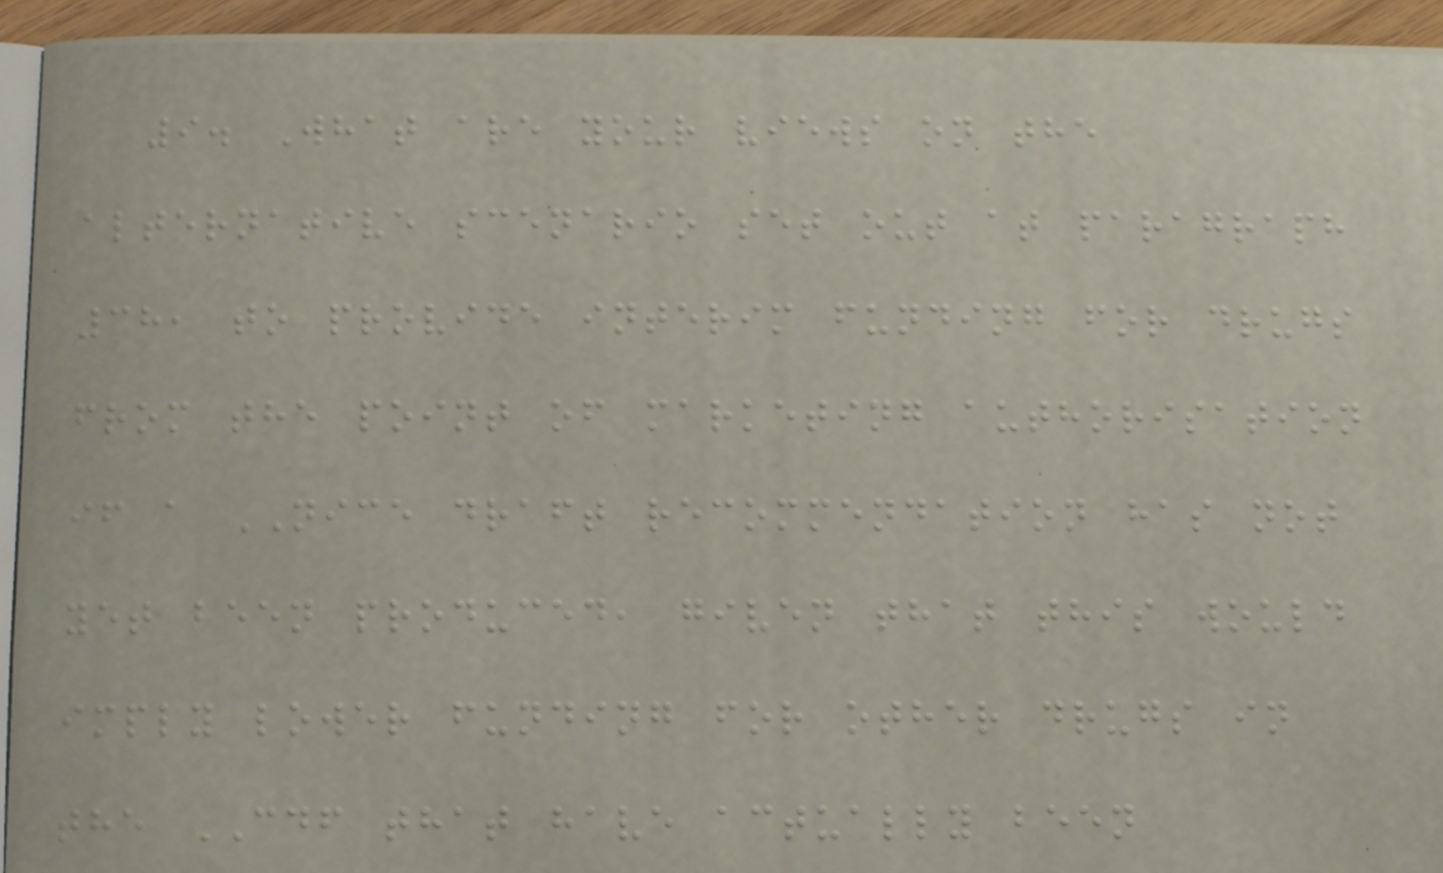9. What are your views on the
alternative scenario set out at paragraph
38, to provide interim funding for drugs
from the point of marketing authorisation
if a NICE draft recommendation has not
yet been produced, given that this would
imply lower funding for other drugs in
the CDF that have actually been
